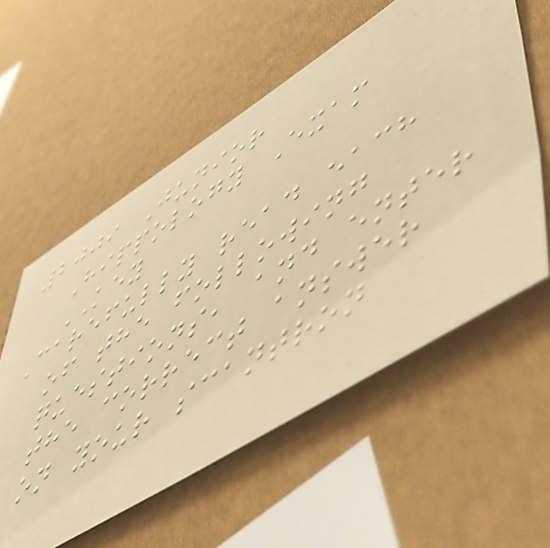2009 Junior
Hippology Exam
KEY
Carefully read each
of the following
questions, and enter
the correct answer
on your scantron
